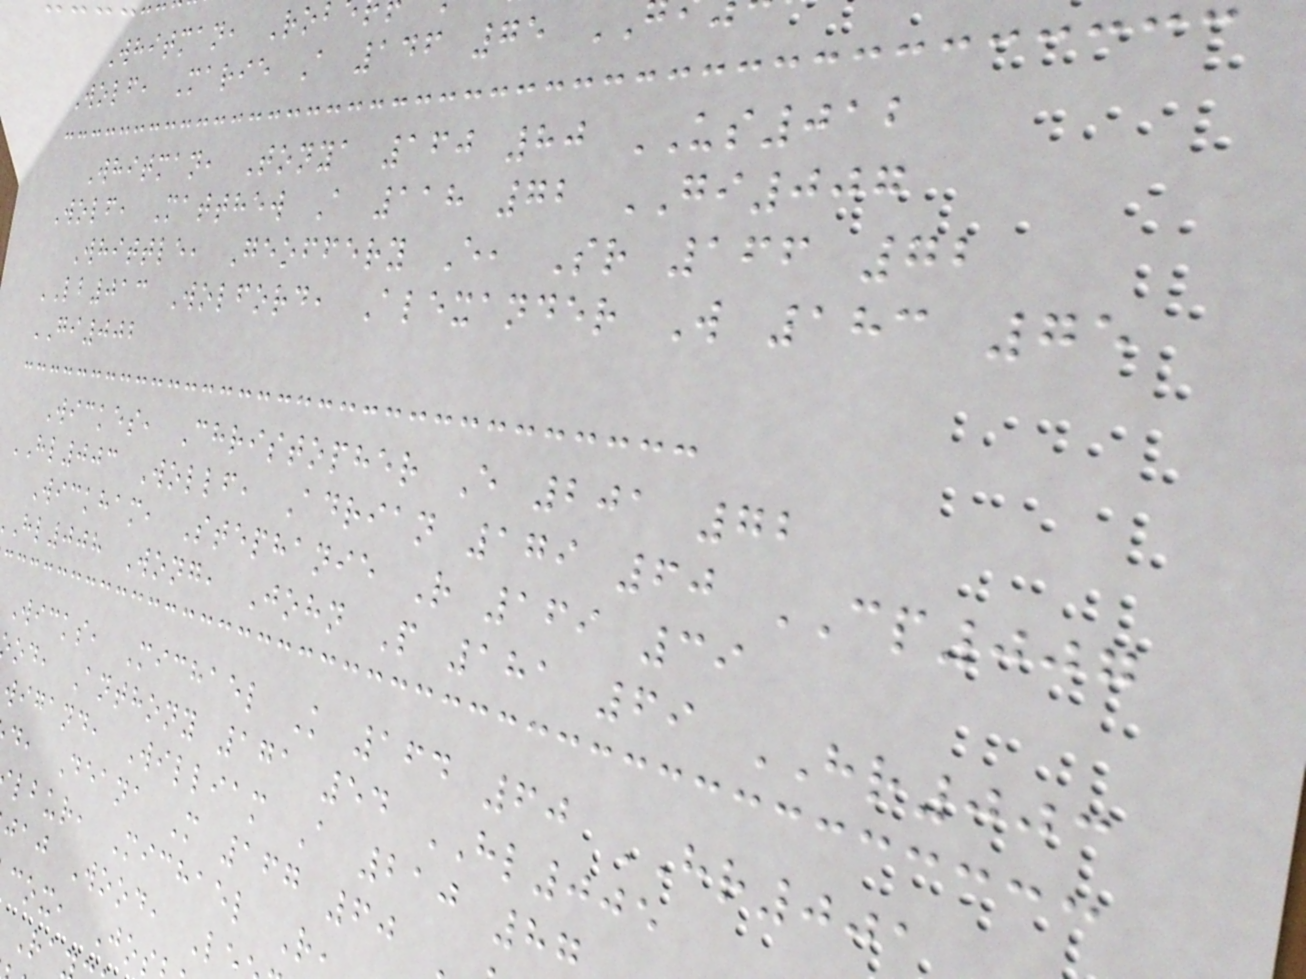Whitman, Rob
Wolf, Marie A 146 75
Whitman, Tonya 160 80 US012
Wolf, Matthew A 118 72 GI007
Whittle, Geoffery E, Sr 166 72
LB013 Wolford, Alexander W 183 75
GI002
Wickes, Christopher E 201 72
HL003 Wollf, Adrian 179 60 CP007
Wickham, Stephanie R 169 39
hl008 Wong, John P 181 69 HR003
Wicks, Michael K 164 60 HR00
od, Anthony 171 54 HL005
wigand, William A 210 8
d, Deana M 167 60
lbur, Michael R,
jaj Wood, L
